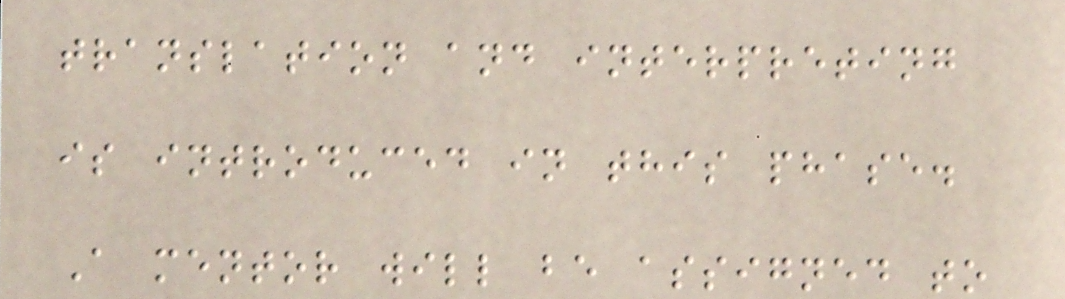translation and interpreting
is introduced in this phase.
A mentor will be assigned to
